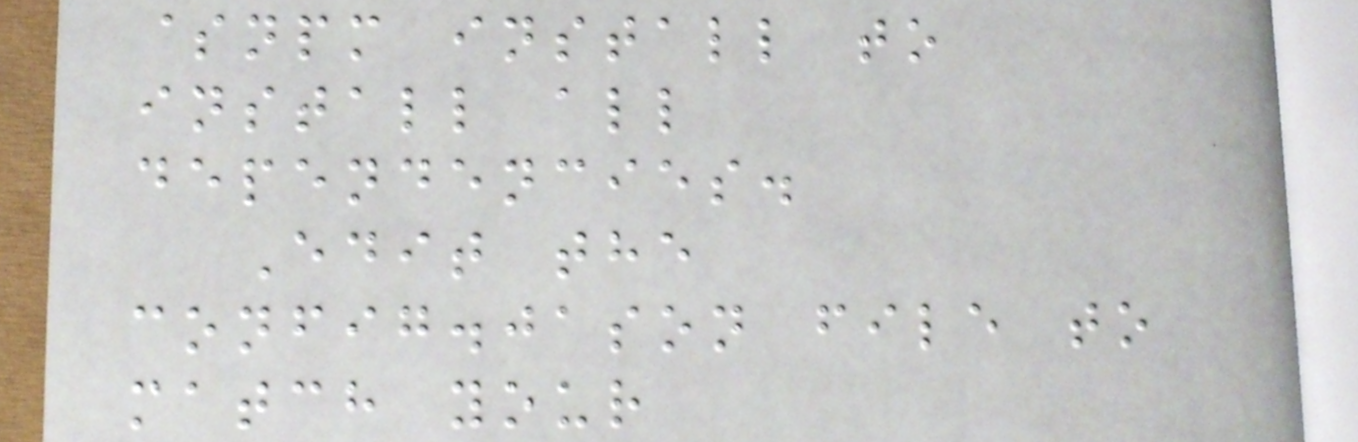$npm install to
install all
dependencies.
Edit the
config.jason file to
match your
